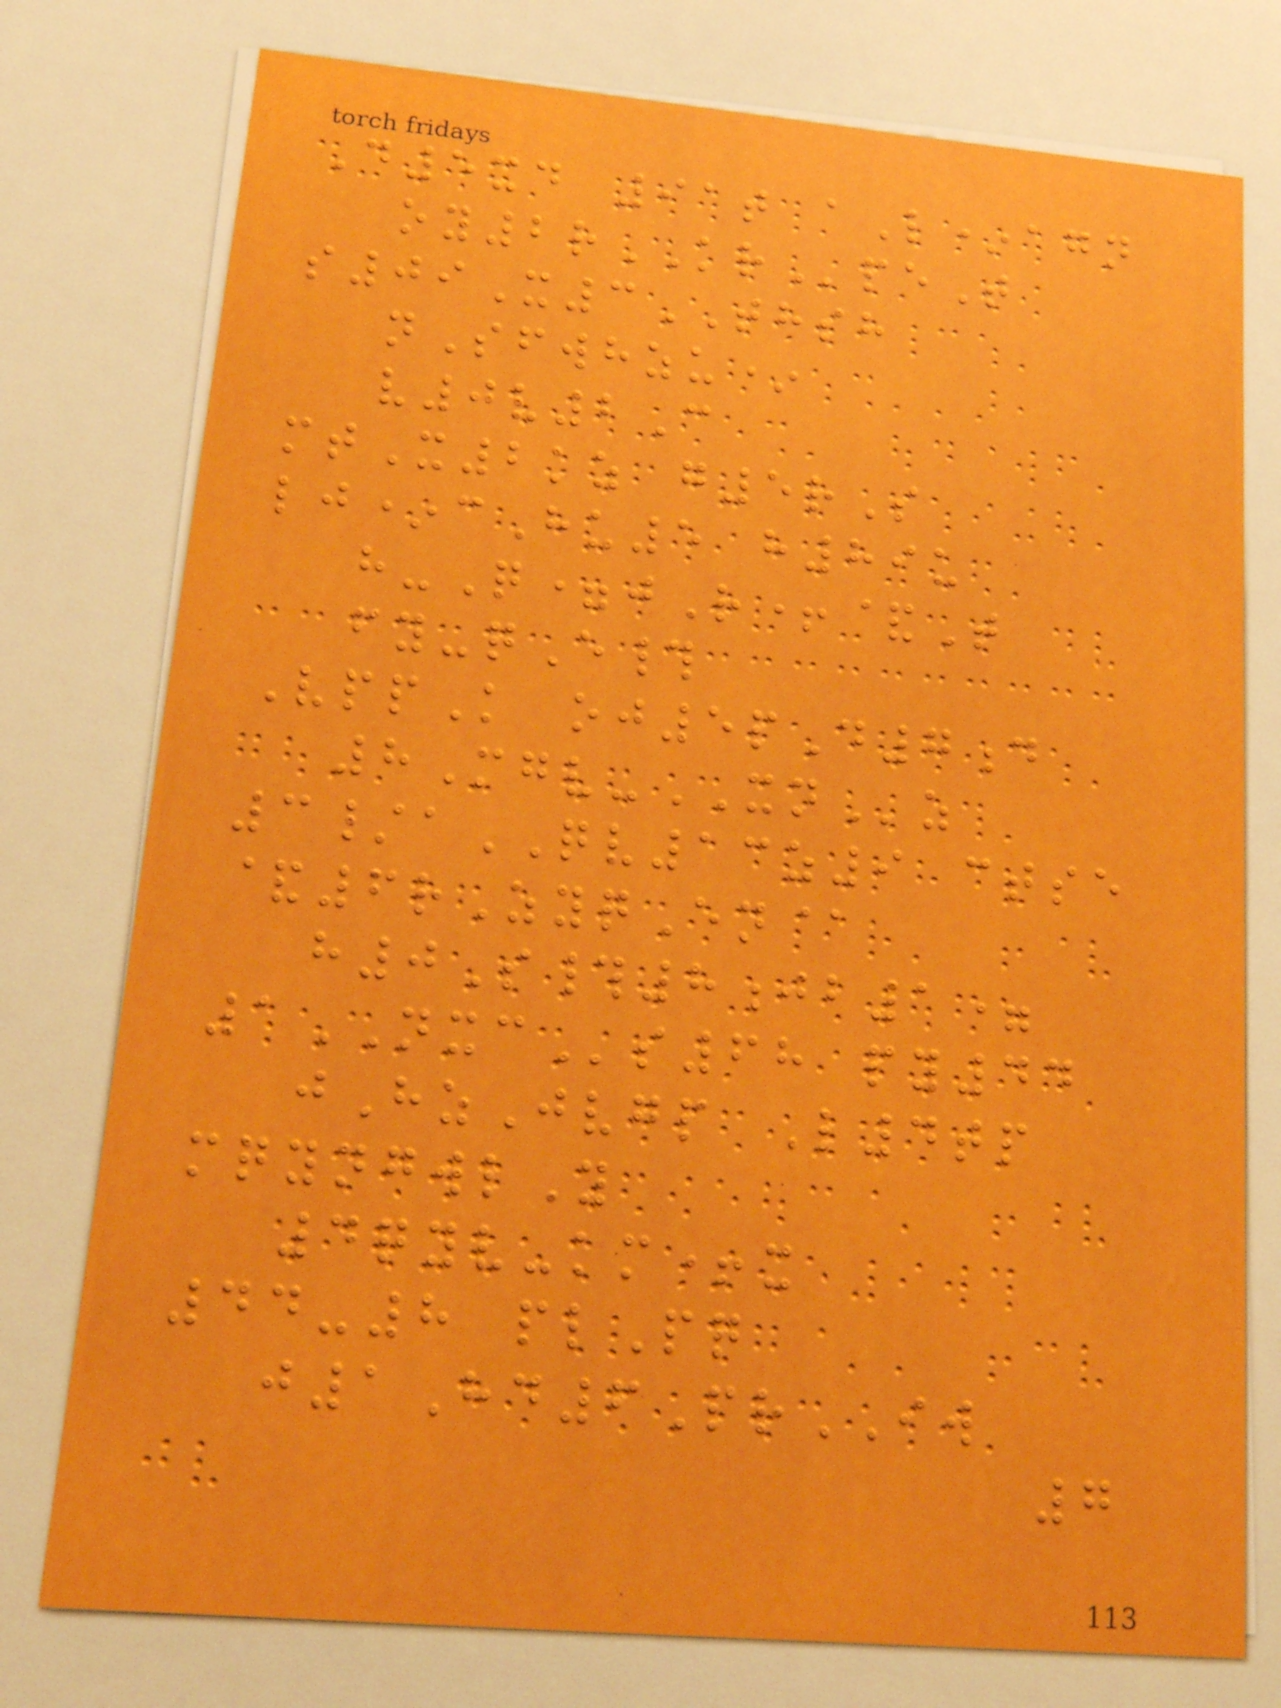D5xd 91t aL*agn
oy2rKRpeT
s09X3THSH
nSfwhzu*
v0v2C
mtX2kz g5rS
lj*cHu5 h89u
h-Q=jR+&T
fy-qE#
VppK oj5pD7d
8Mgv-XNz
3/aQV13z9 ctse
&6rZyqEn@
h0S#8jb1=
1NXCs68 py44
jHzJvgp L4tp
mqyngwlY
4qyv-km+x
44-8 plPq
j1Hd6PrIW
7
